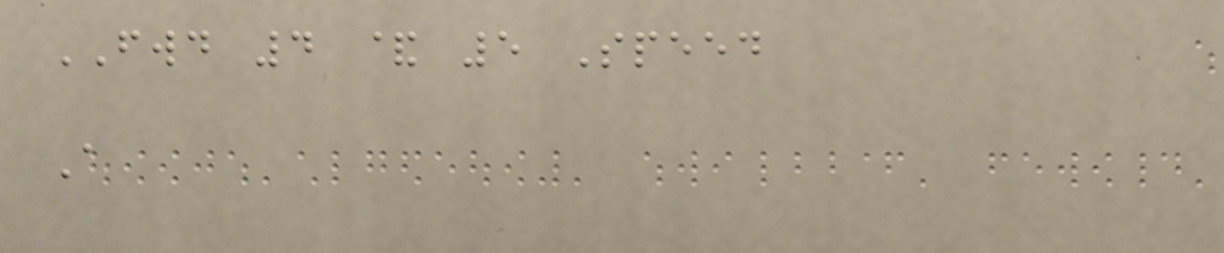FWD 4 & 5 Speed
A
